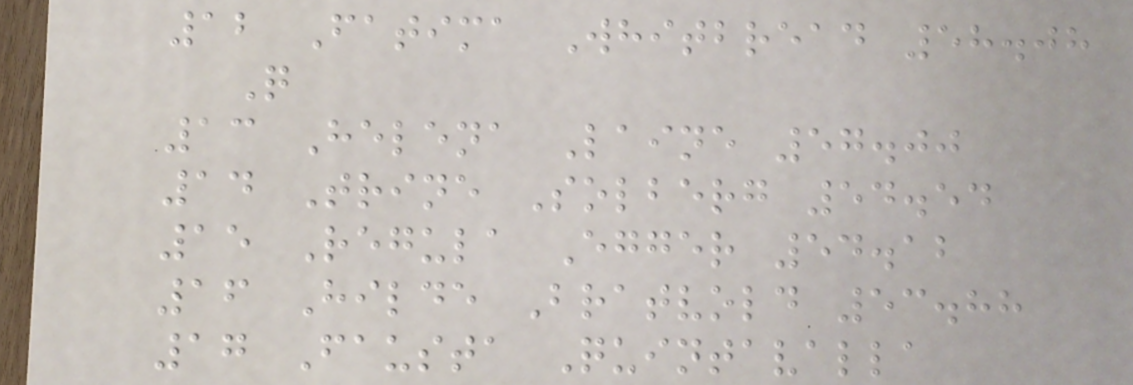12 Fatima Whitbread 58.08
Q
13 Helena Laine 57.00
14 Trine Solberg 54.54
15 Regula Egger 54.12
16 Hilde Bratvold 53.88
17 Fausta Quintavalla
